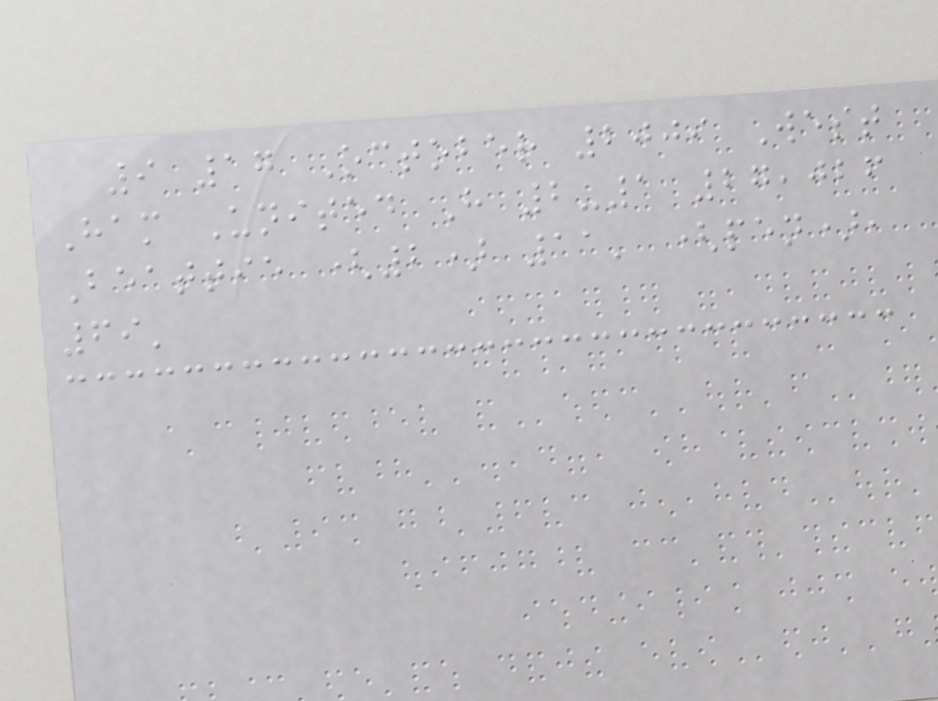9 17 October 2009 West
Ham United H 2-1 27,026
Beattie (2) 11' (pen),
69'
